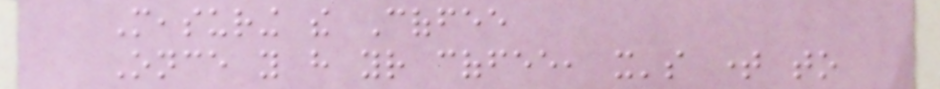Measuring the Coffee
Once you have your coffee, it's time to
